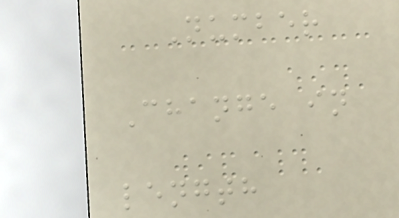Number
Change in
length
